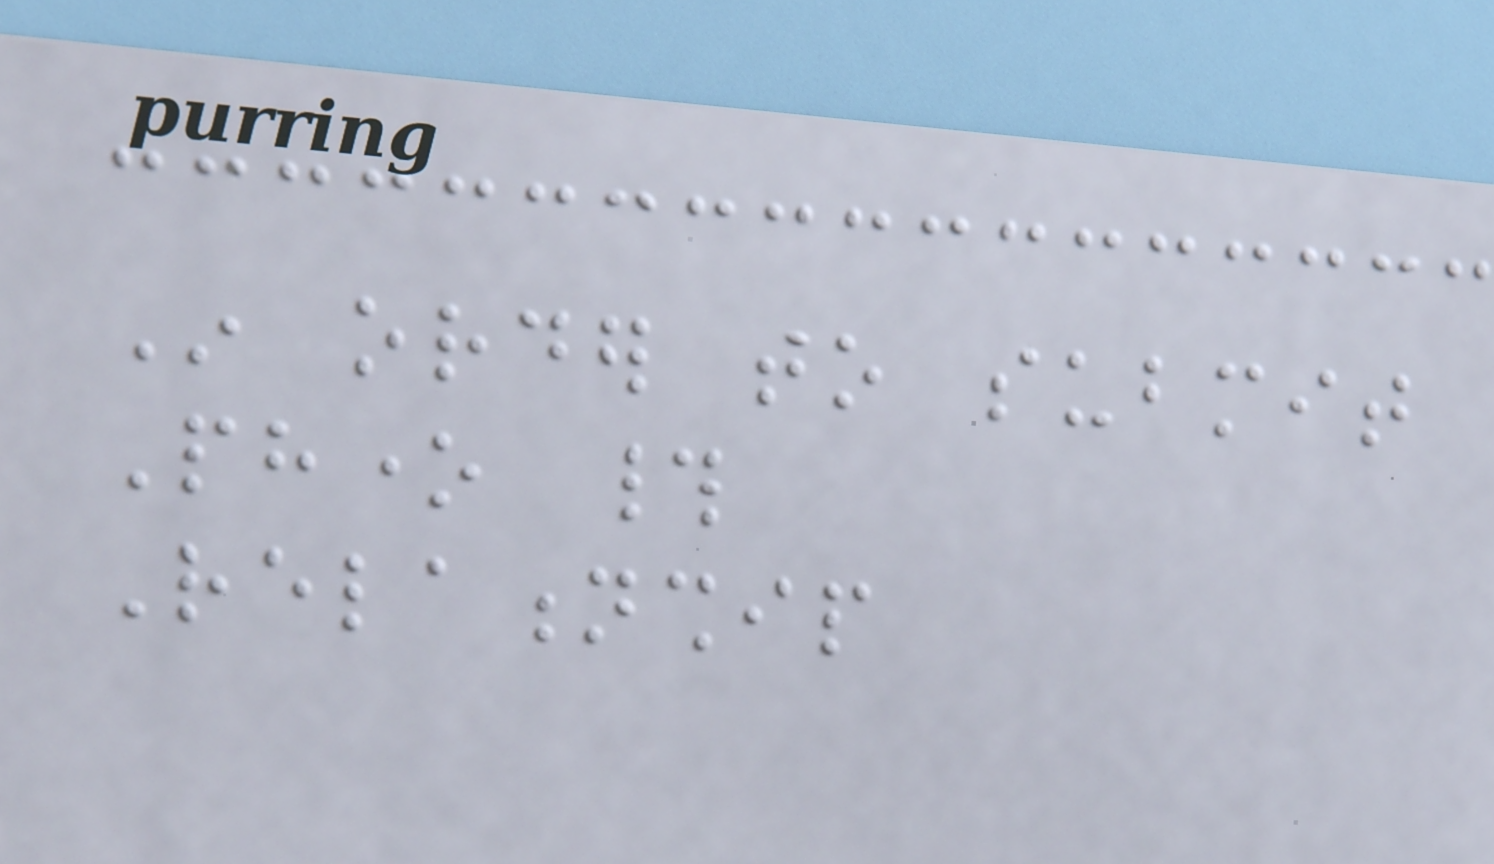In order to submit
Phone #
Relationship
